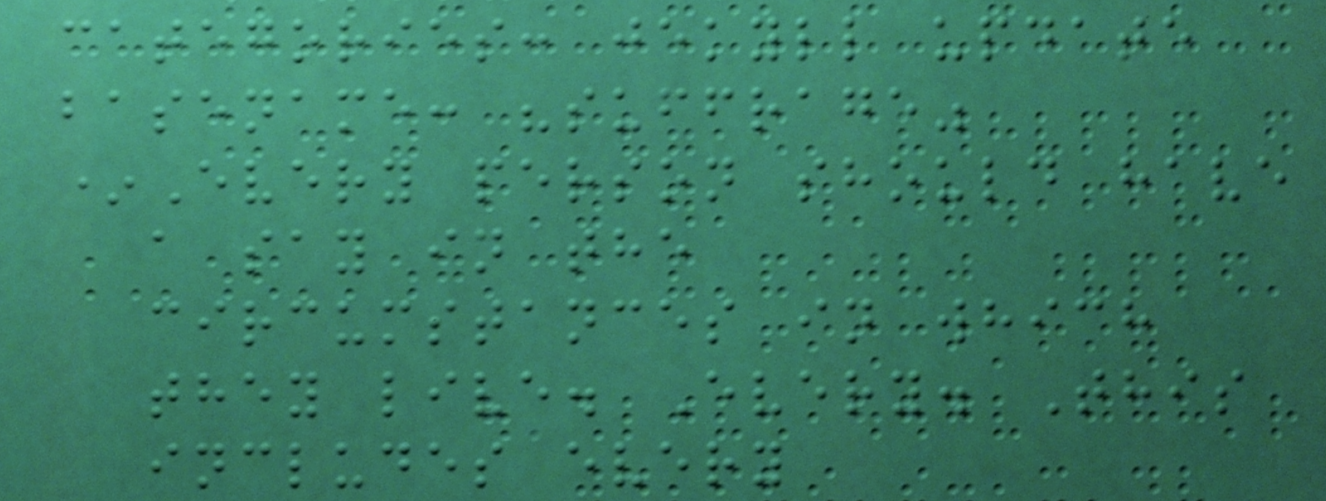categories: jekyll update
basename: "suffrage"
*Every person should have
a say in the
circumstances in which
they live. Every. This
includes every
